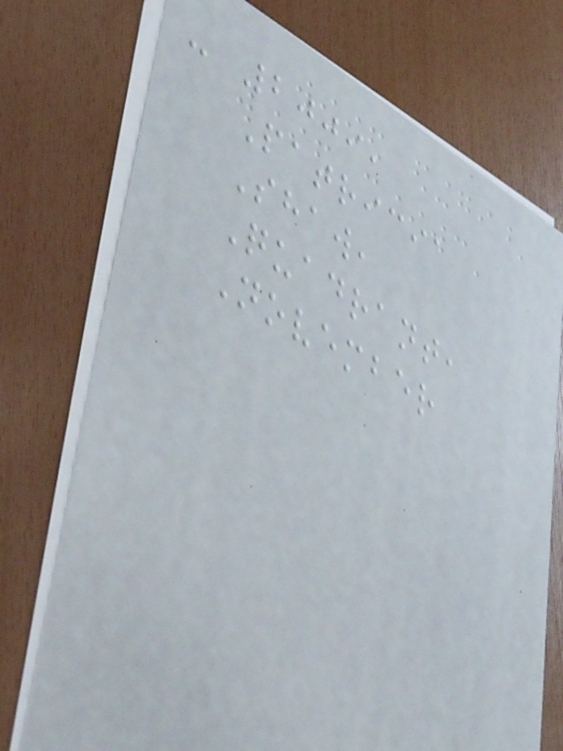- 2009,
Patricia
Shaw,
Quadrant,
November
